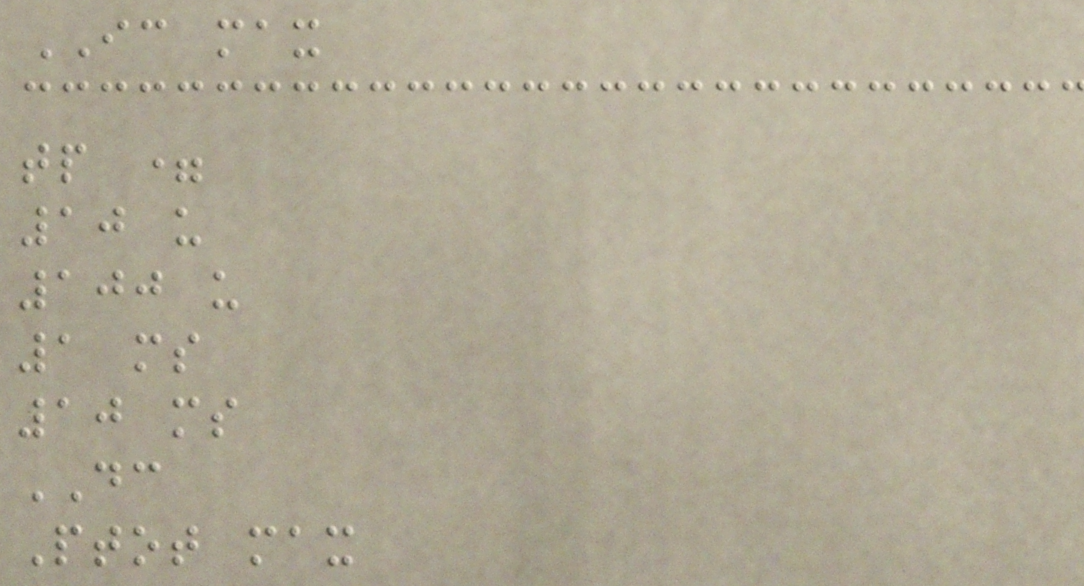IC max
tp =
10 us
100 us
1 ms
10 ms
DC
Ptot max
